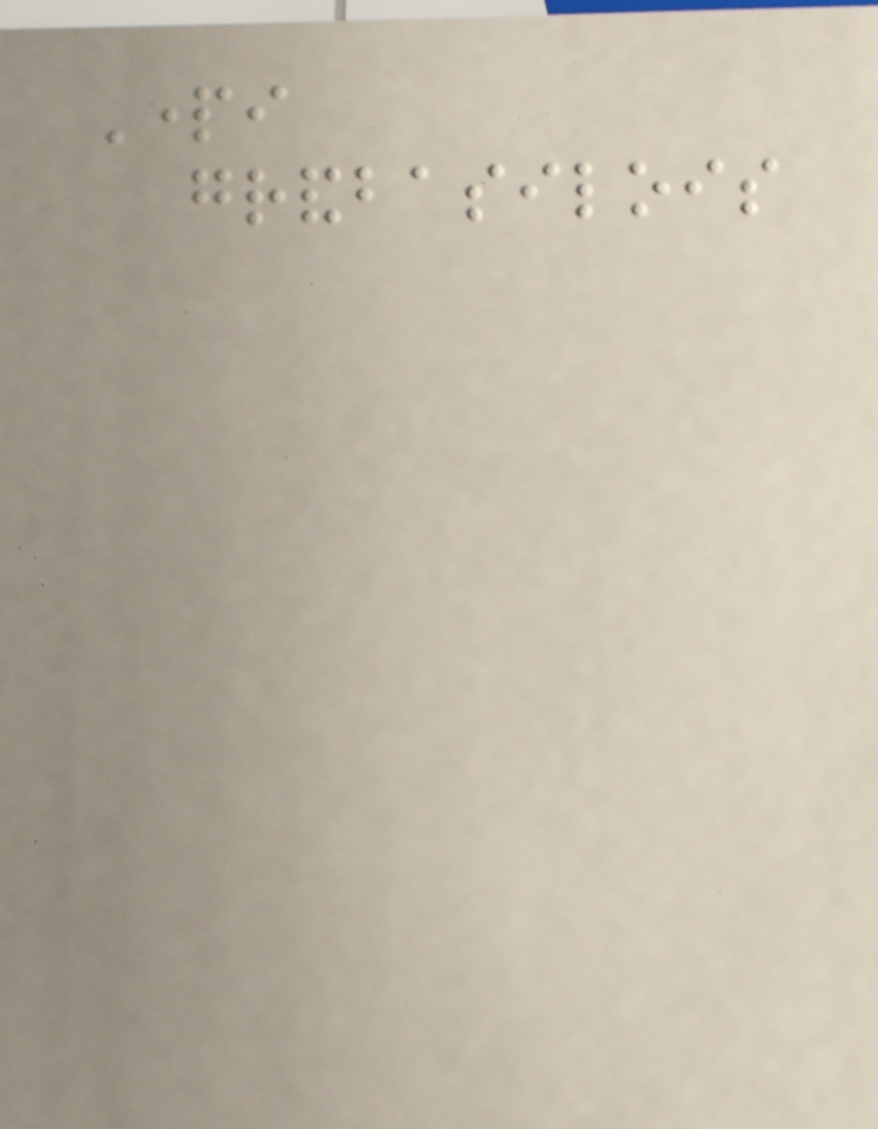Parti
grandbasilois
